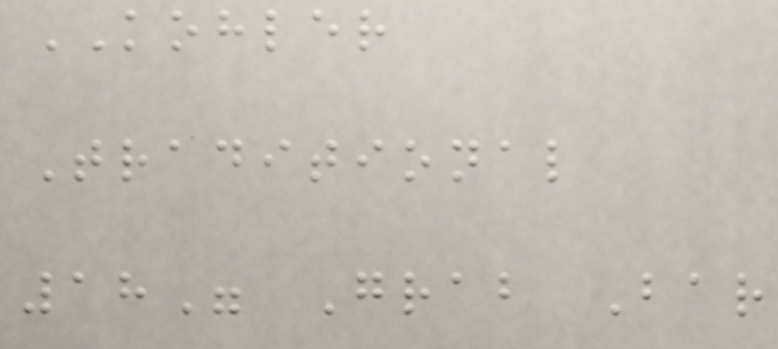KOHLER
Traditional
18" Grab Bar
